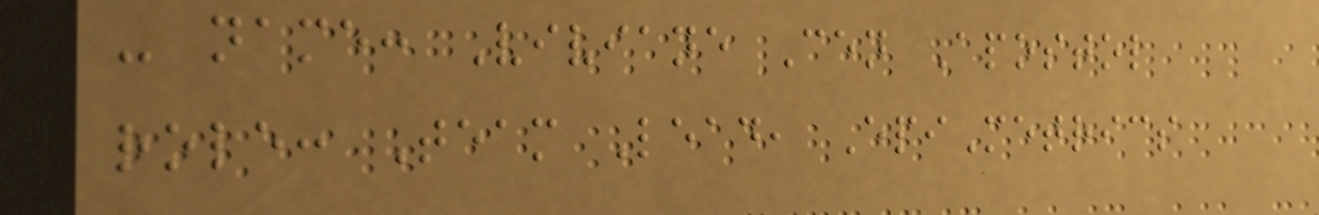- name: Viviane Cen Apostol
role: Team Lead, EpiMetrics
